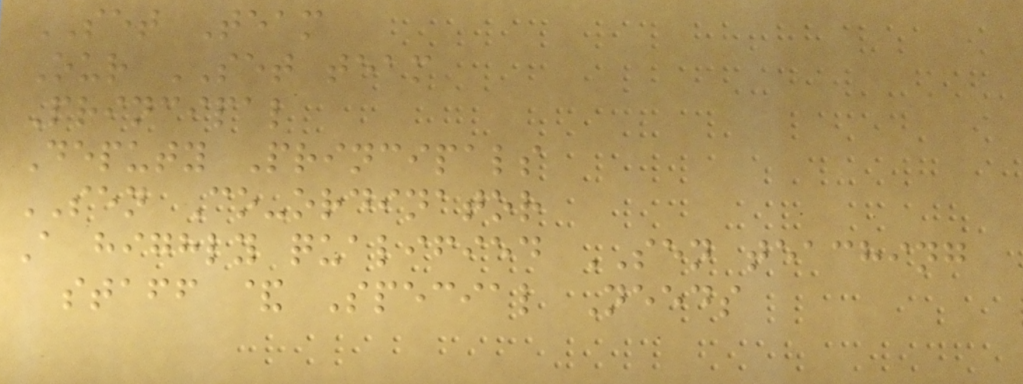SET Team
Our SET team
Principal
Deputy Principals
SEN Co-ordinator
A highly qualified SEN teaching
staff & Special Needs
